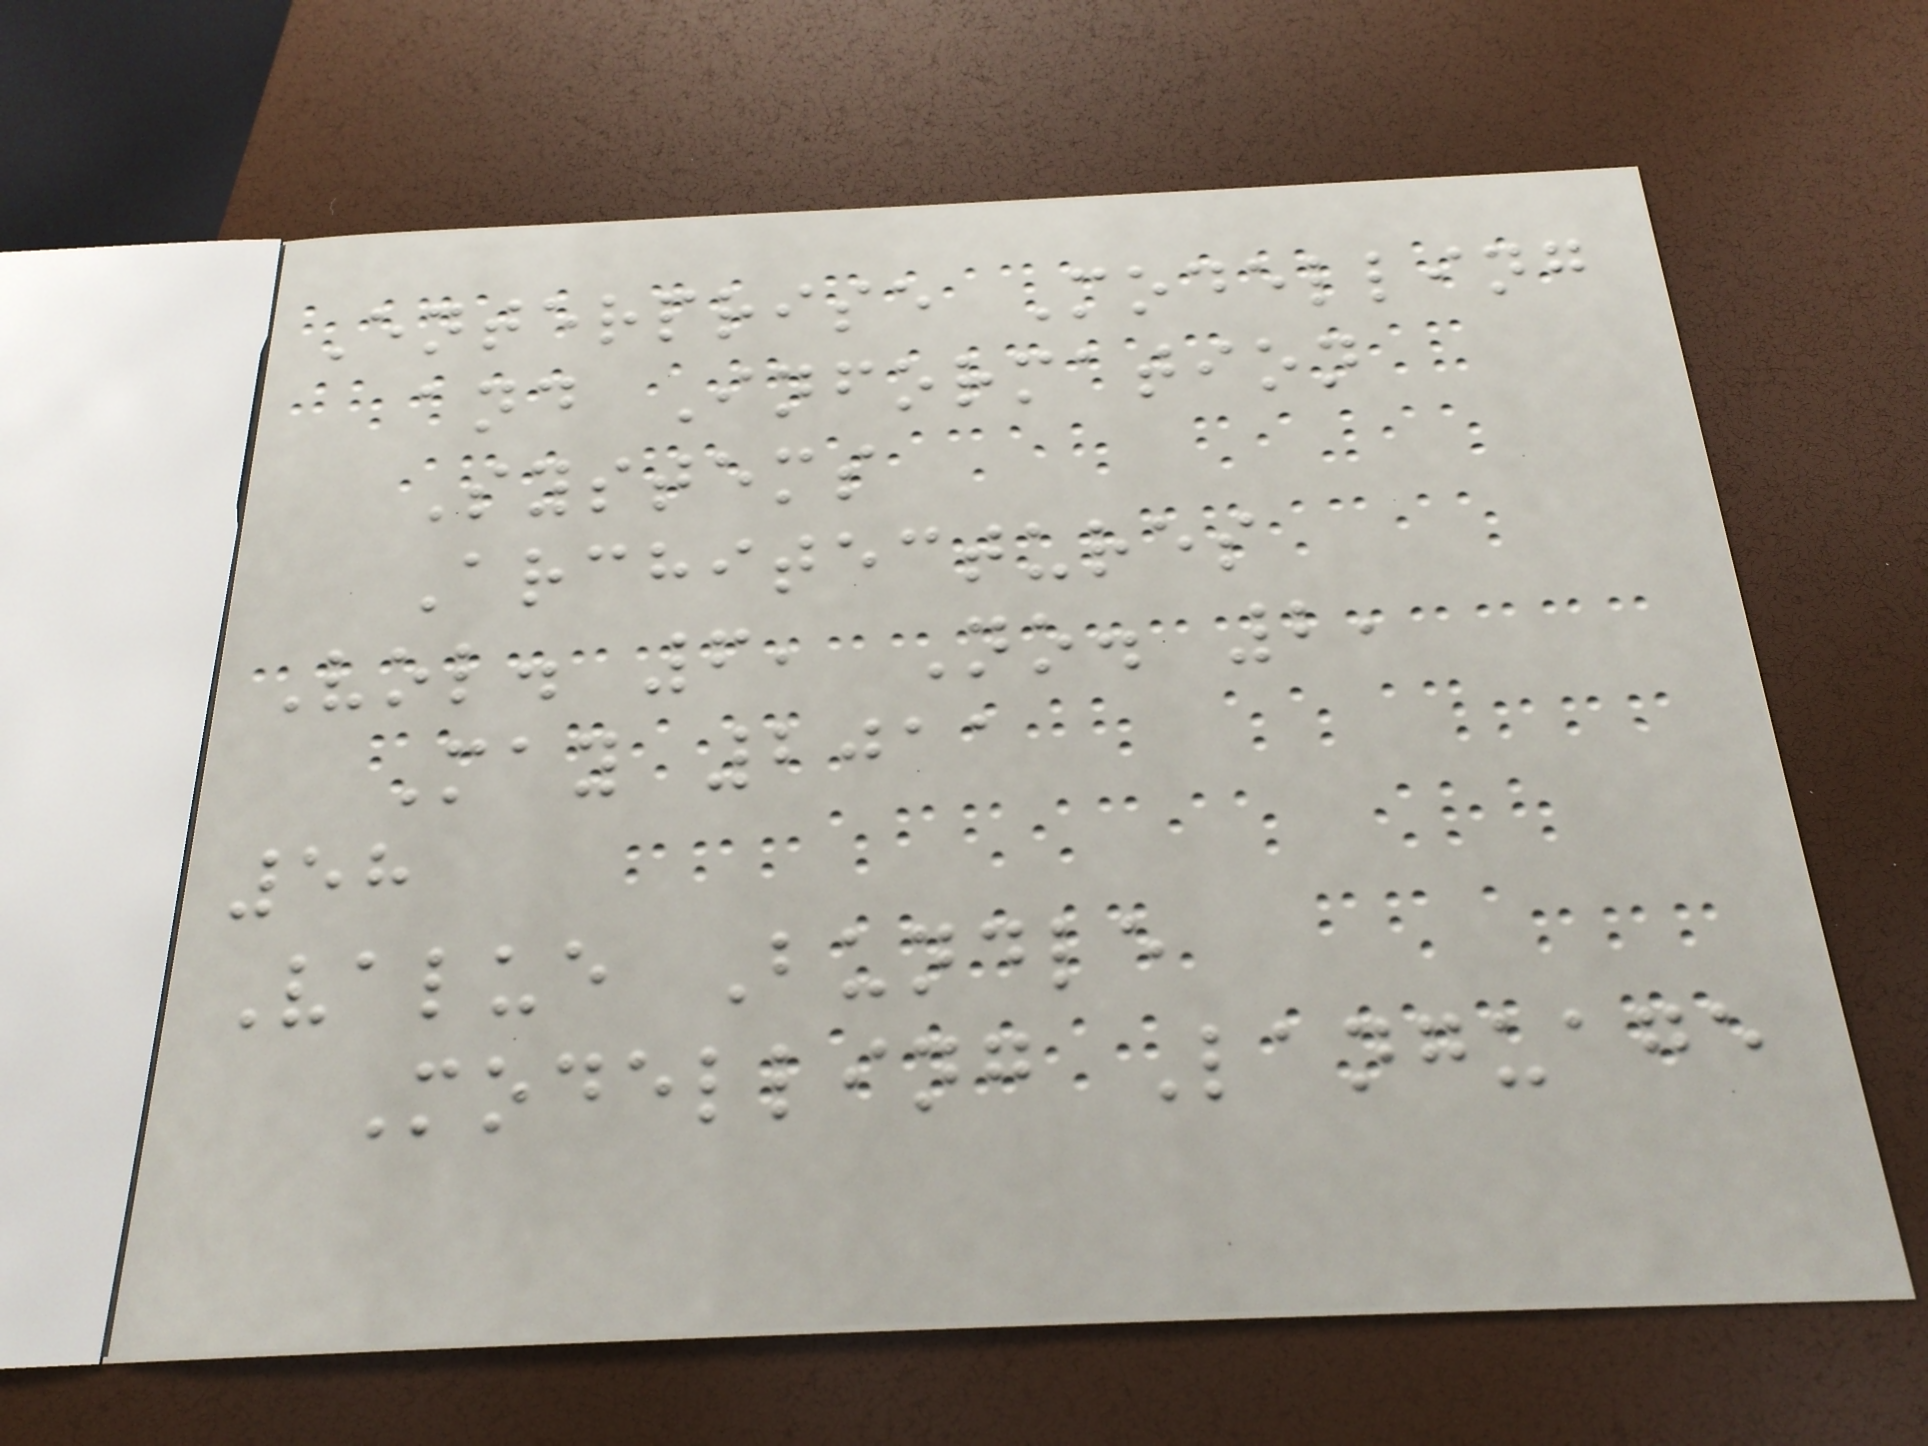Enterprise Modelling
and Information
Systems
Architectures
Vol. 6, No. 2,
May 2011
58
Value Bundle
Modelling Language
